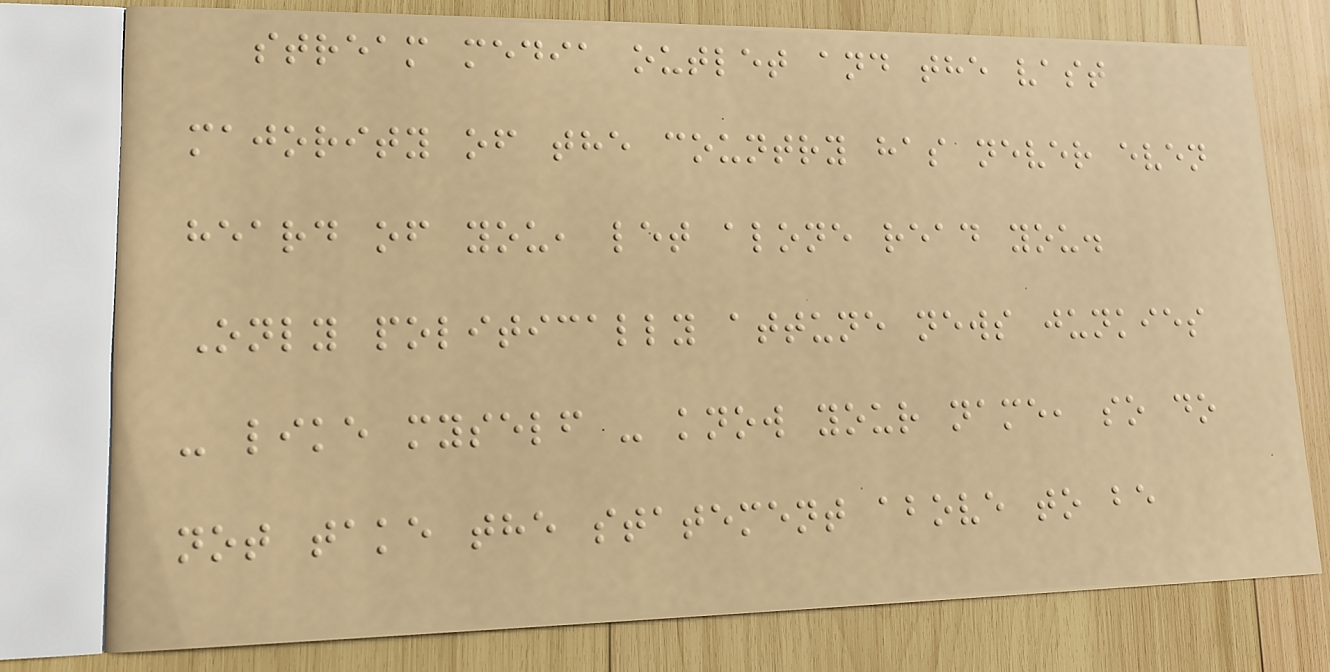stream media outlet and the vast
majority of the country has never even
heard of you, let alone read you.
Only politically attune news junkies
- like myself - know your name, so do
not take the statement above to be
